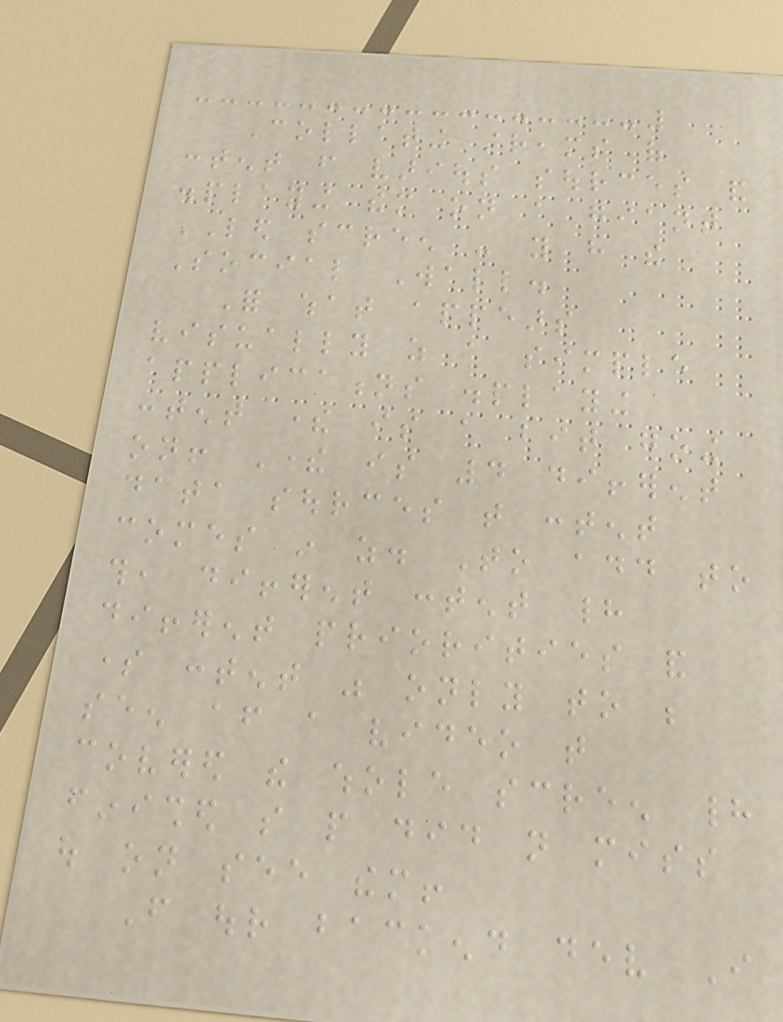Collating streams of
content from various sources and
displaying them on a giant
LED screen - you have the
Social Wall.
For what appears
visually as a simple
applications displaying
content there is a bit going
on! There is 4 different
data sources that content
comes in as. To add to
this, different content had
different priorities and
some content was only to be
seen after a video that
covered the whole screen had
finished so people did not miss
out on see them!
From our backend dev I
